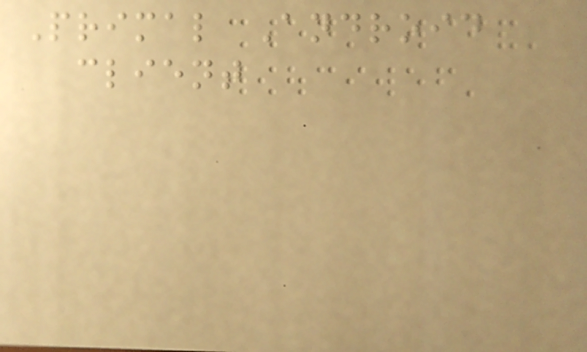Primal Android
client
